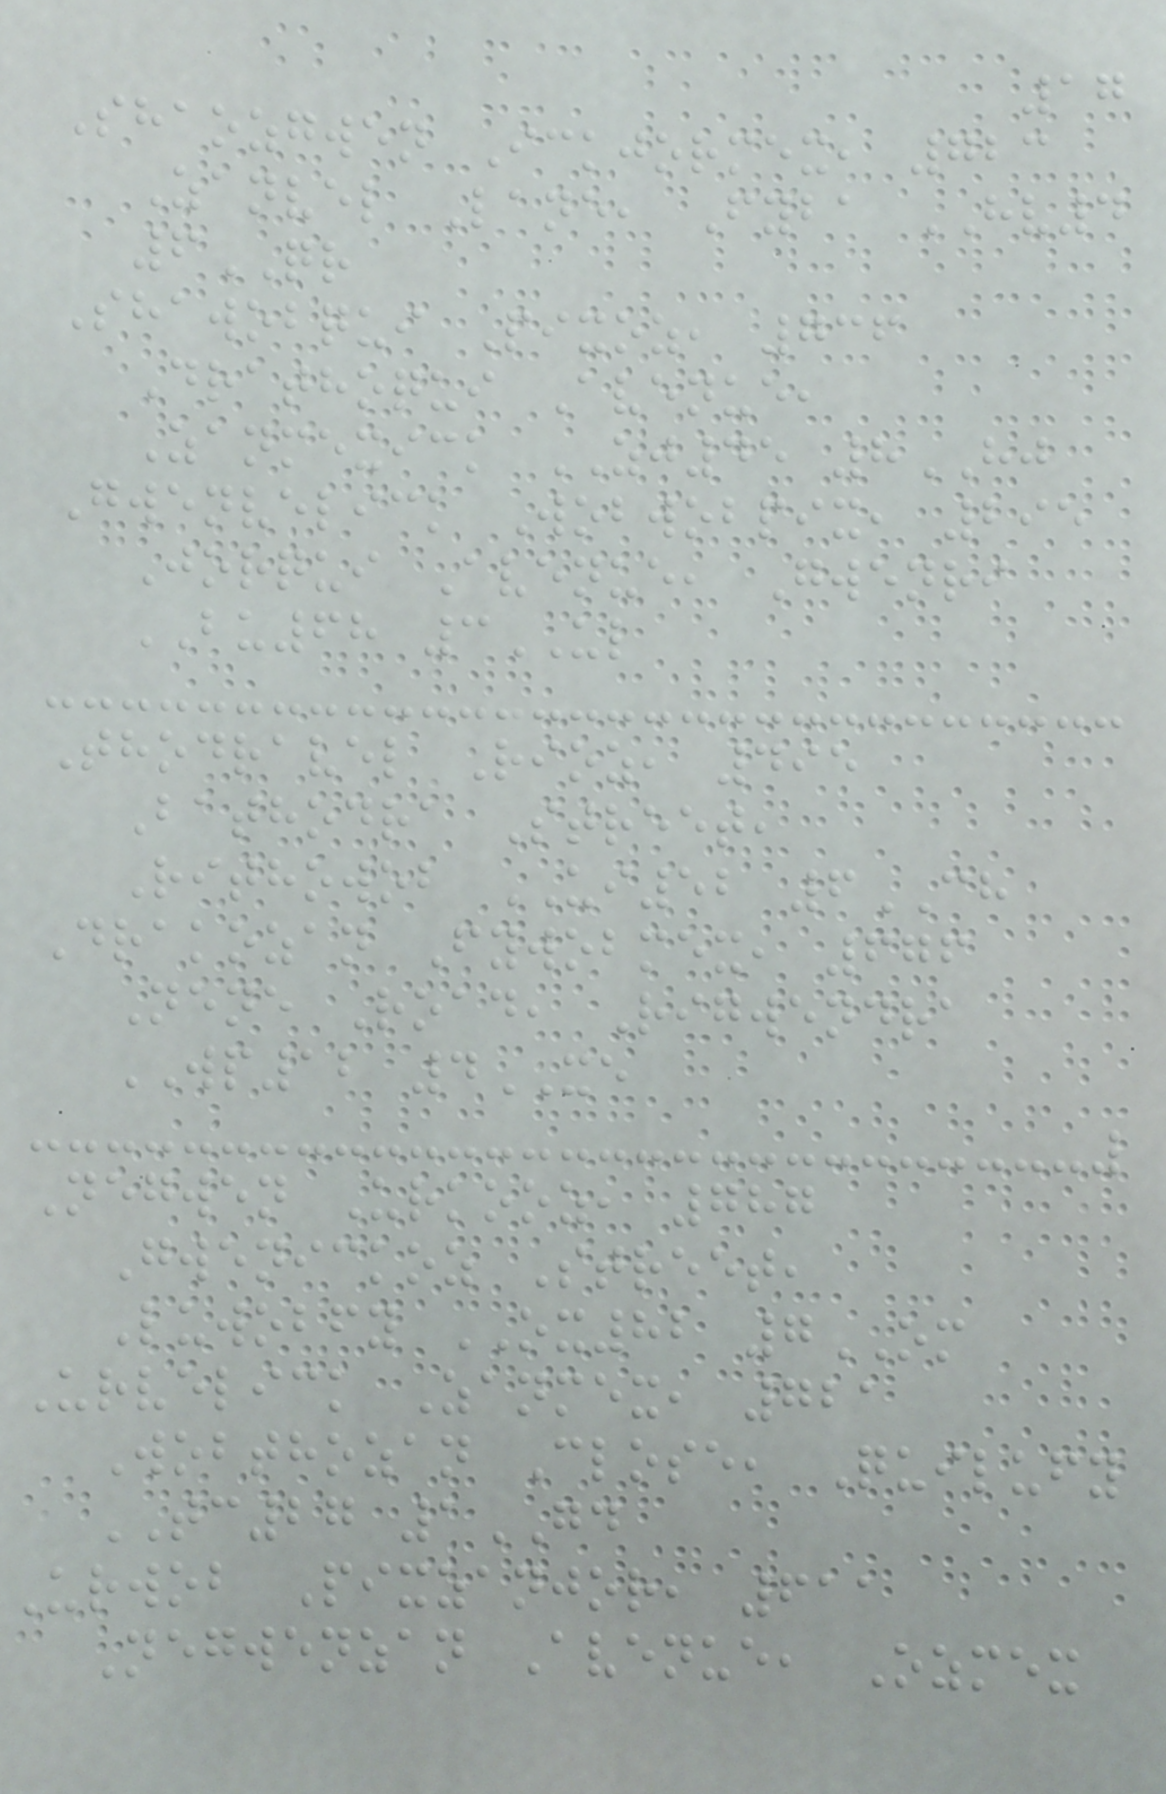17
Shaozgwen Ickjormex, 723
Zanvel Lane, Fyba HV4
6QR
Shawobqui Pixoz, 736
Drathoqui Avenue,
Zanmexick ZJ45 8HJ
Gwenvelick Wobwobpix, 295
Jorqui Avenue, Gwenri
BU68 3UL
Thodravel Rioz, 495
Bathodra Street,
Rithowob UI52 6CH
Drakozan Fywobmex, 676
Nene Road, Rigwendra
WP12 4XE
Negwen Urkooz, 787
Gwenickoz Street,
Luwobfy OX82 7OM
Urvelick Zanmex, 721
Wobthozan Close, Quilufy
TC27 1GD
Urwob Pixzanjor, 611
Negwenzan Avenue, Ozmex
